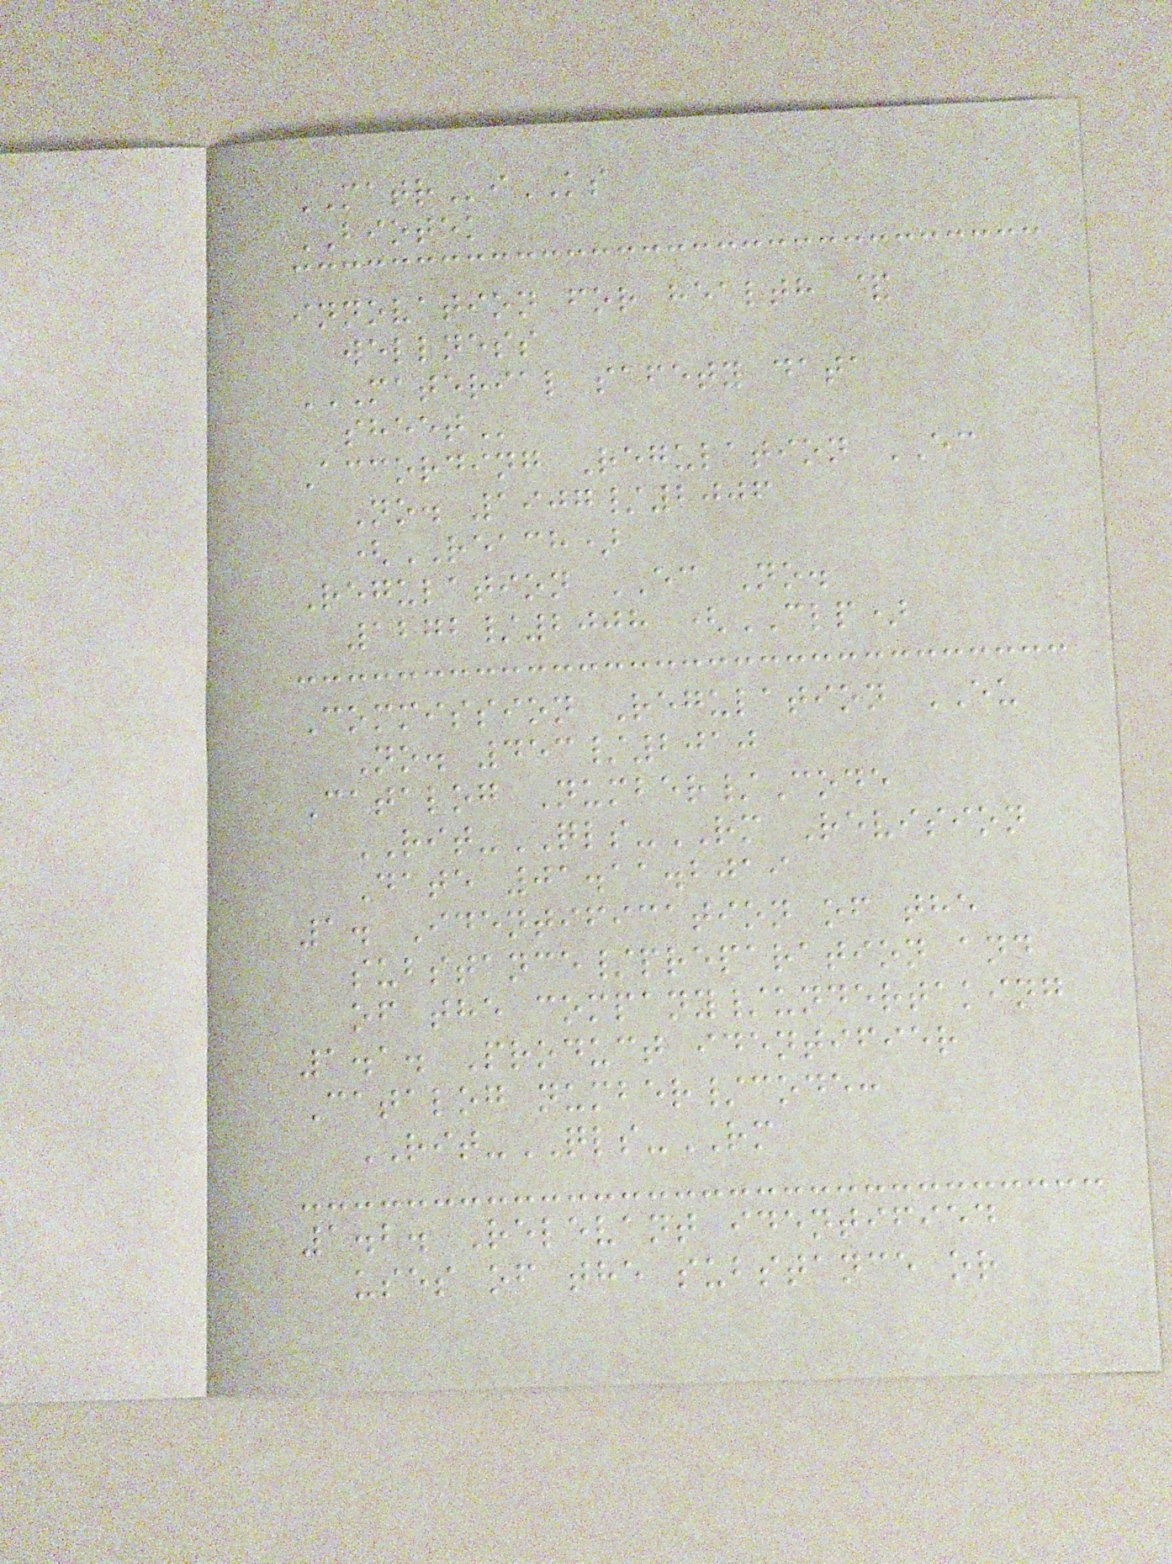MATRiKS
BIOTEK
innovation for health &
wellness
MATERIAL SAFETY DATA
SHEET
According Regulation EC
No. 1907/2006
(REACH)
Regulation EC No.
1272/2008 (CLP)
Commission Regulation EU
No. 453/2010
Catalog Number/Code
RIT-QLS-RM Revision
Date 01.11.2019
1. Identification of the
substance/preparation and
of the company/undertaking
1.1. Product identifier
Catalog number/code:
RIT-QLS-RM
1.2. Relevant identified
uses of the substance or
